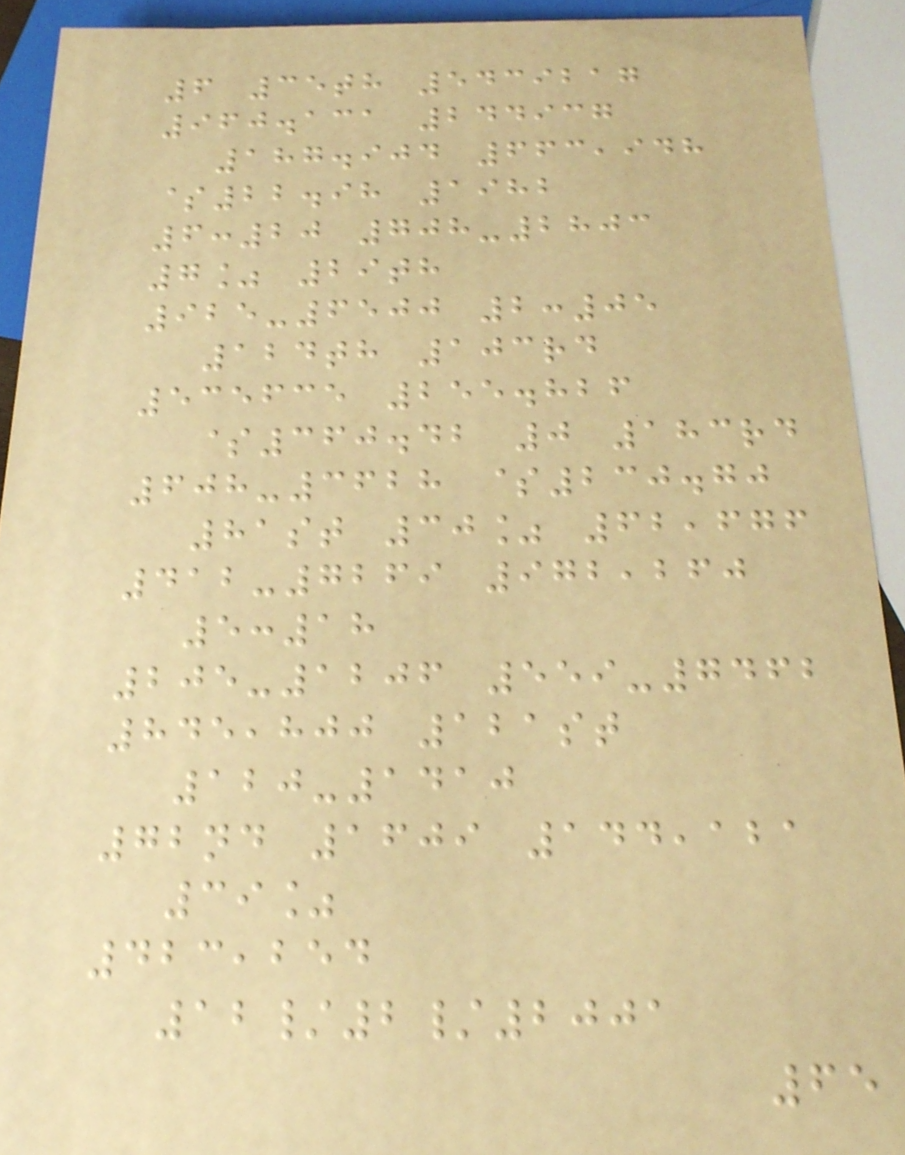6 35th 5439217
960.131 244937
187.904 663,948
$22.98 1982
6:20 708-2803
7% 29th
925-6500 2:05
124th 103rd
535635 255.826
$360.42 0 183rd
608-3628 $230.70
81st 30% 62,676
412-7269 972,260
5:18
205-1206 559-7462
845,800 121st
120-1410
72nd 1609 144,121
39%
423,254
12/2/2001
65
